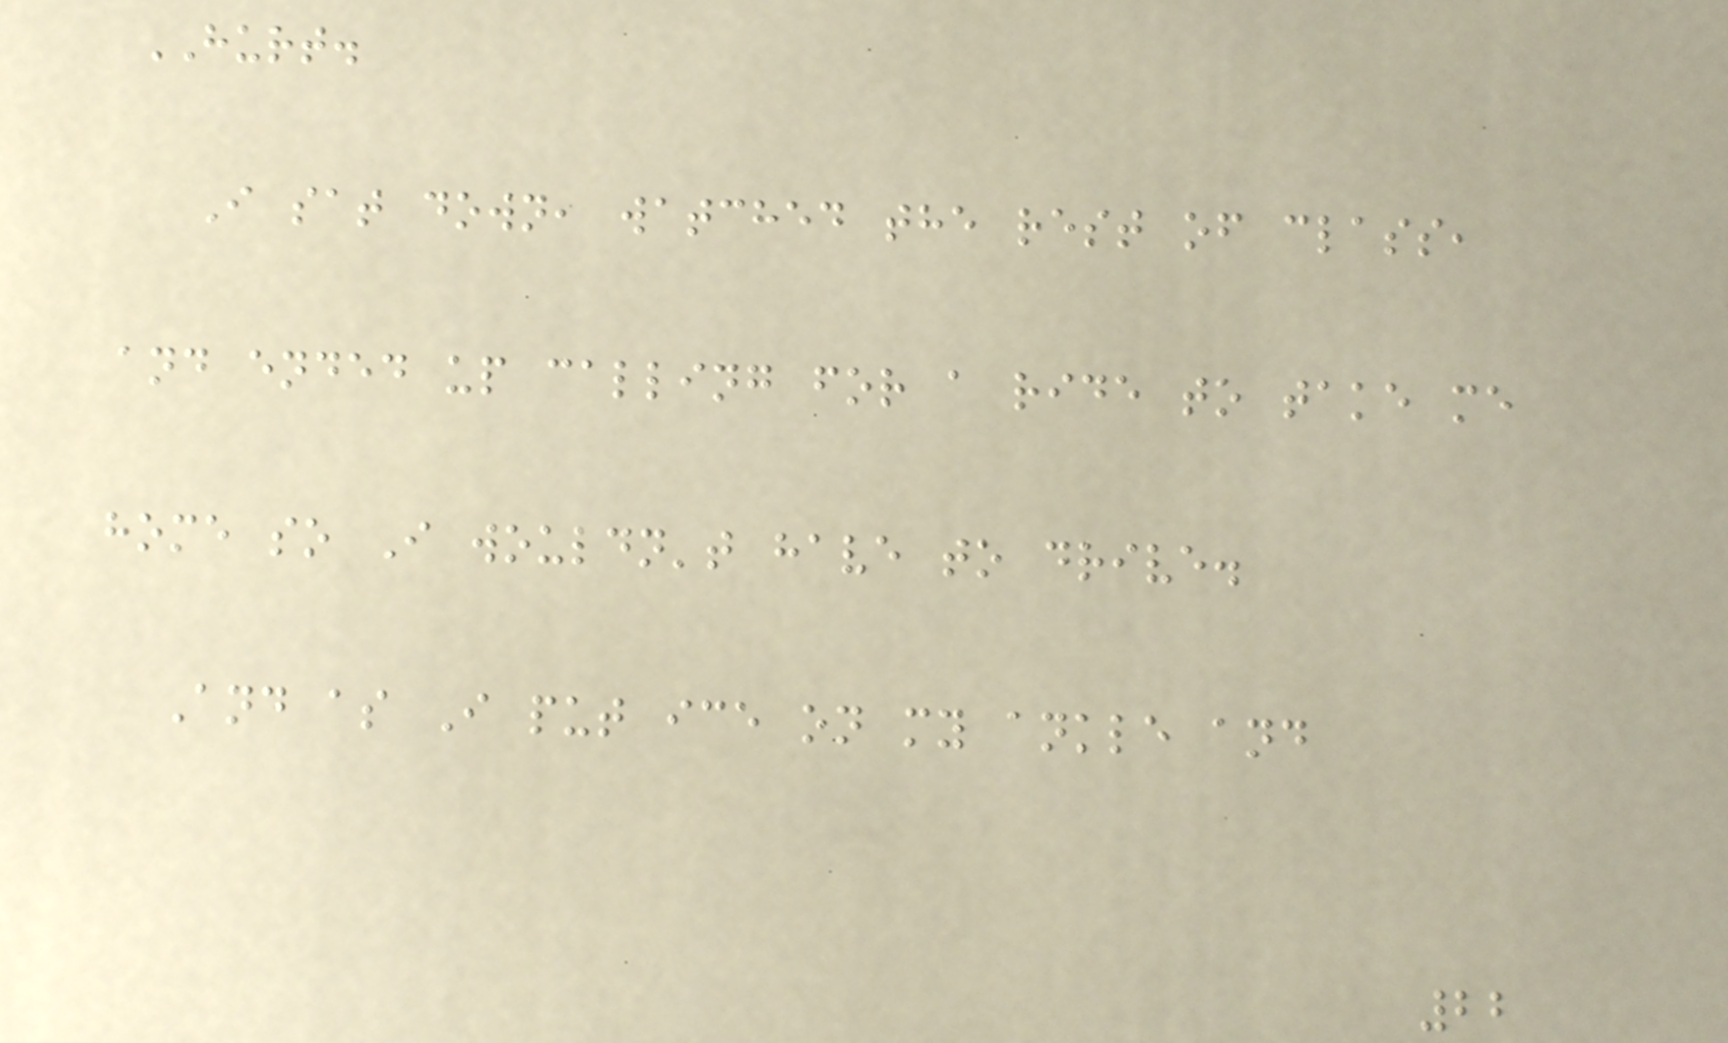HURT.
I sat down, watched the rest of class,
and ended up calling for a ride to take me
home so I wouldn't have to drive.
And as I put ice on my ankle and
22
